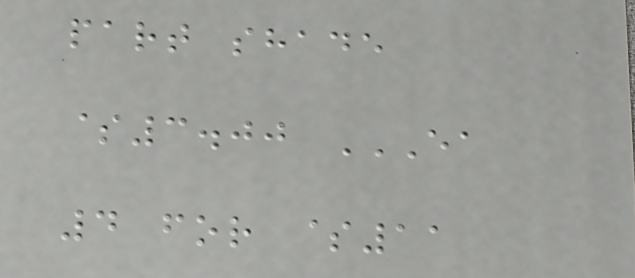part shade
$3.00 EA
4 FOR $11
